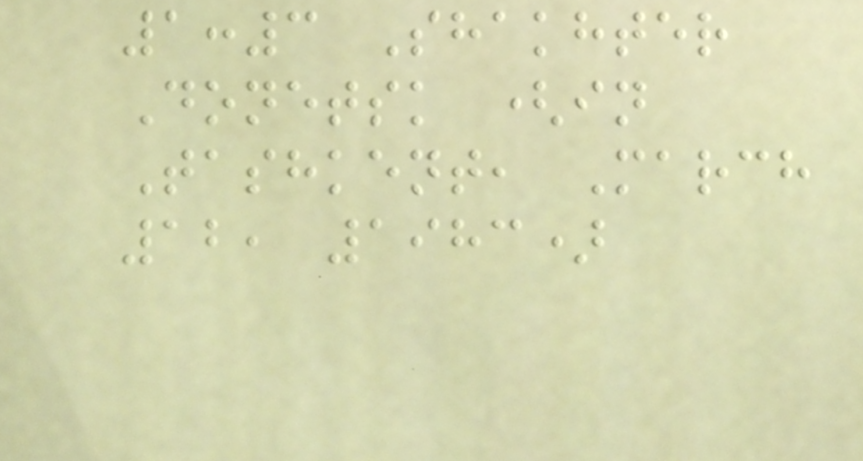1:3 Shakhter
Donetsk (in
Tashkent, March
12, 1983)
